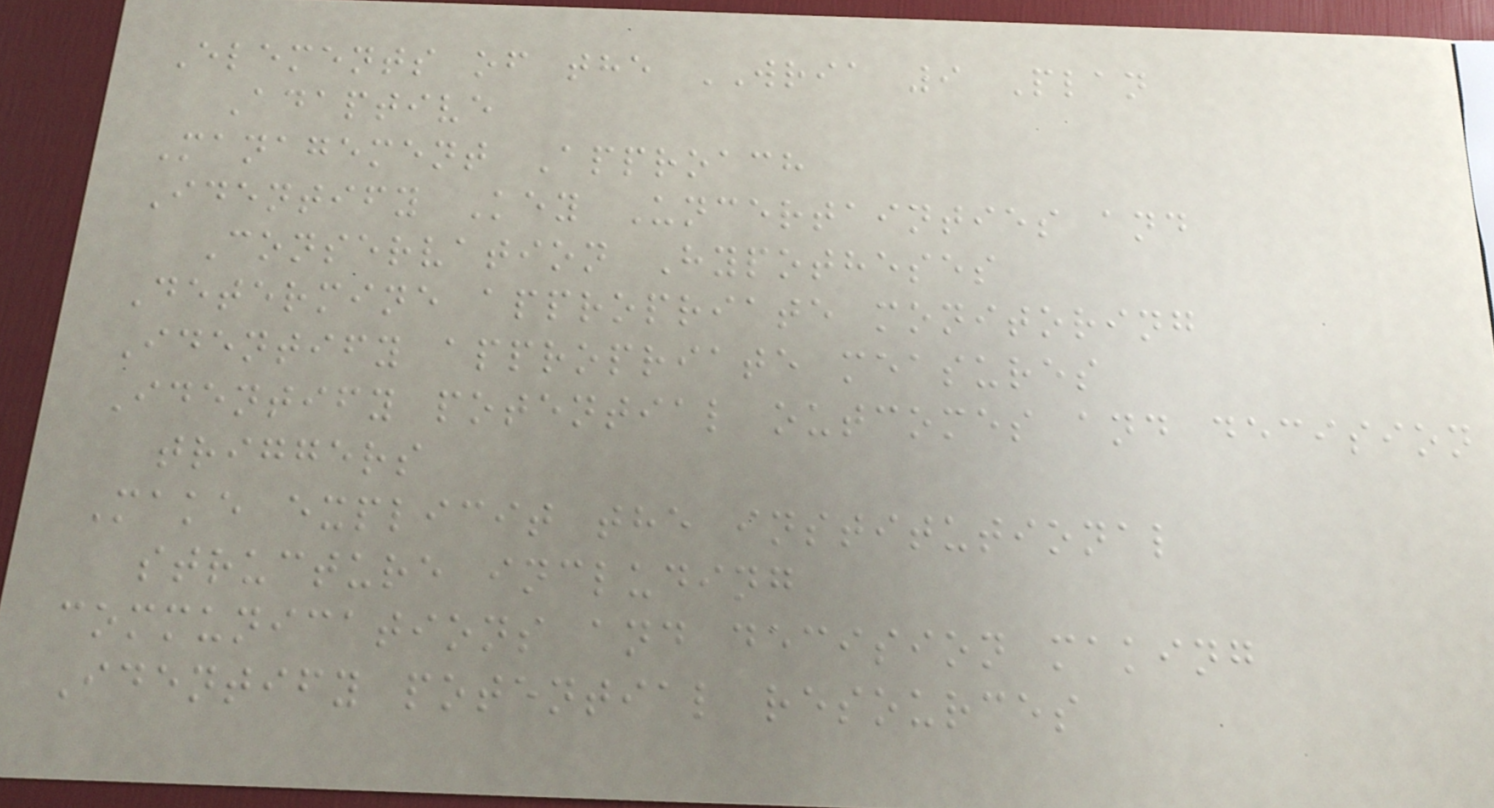Elements of the WRIA 9 Plan
Adaptive
Management Approach
Identify Key Uncertainties and
Conservation Hypotheses
Determine appropriate monitoring
Identify appropriate measures
Identify potential outcomes and decision
triggers
Make explicit the institutional
structure including
communications and decision making
Identify potential resources
